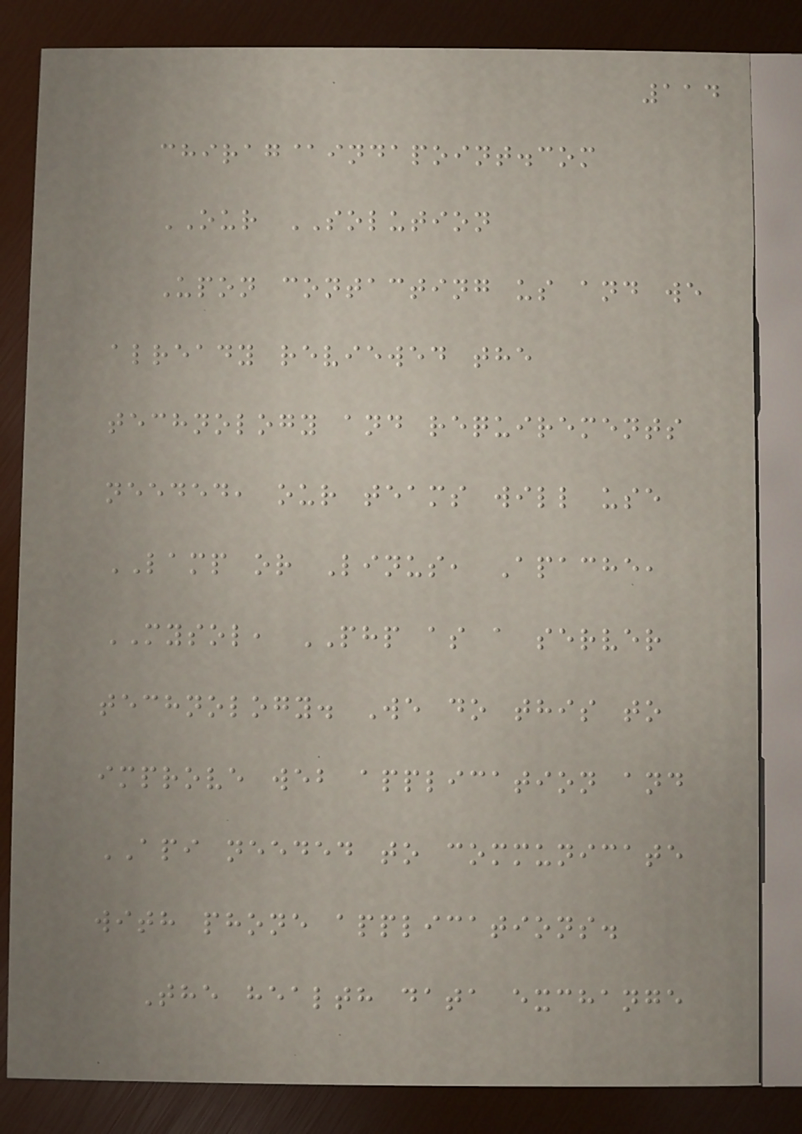114
chirag@indapoint.com
OUR SOLUTION
Upon contacting us and we
already reviewed the
technology and requirements
needed, our teams will use
LAMP or Linus, Apache,
MYSOL, PHP as a server
technology. We do this to
improve web application and
API needed to communicate
with phone applications.
The health data exchange
